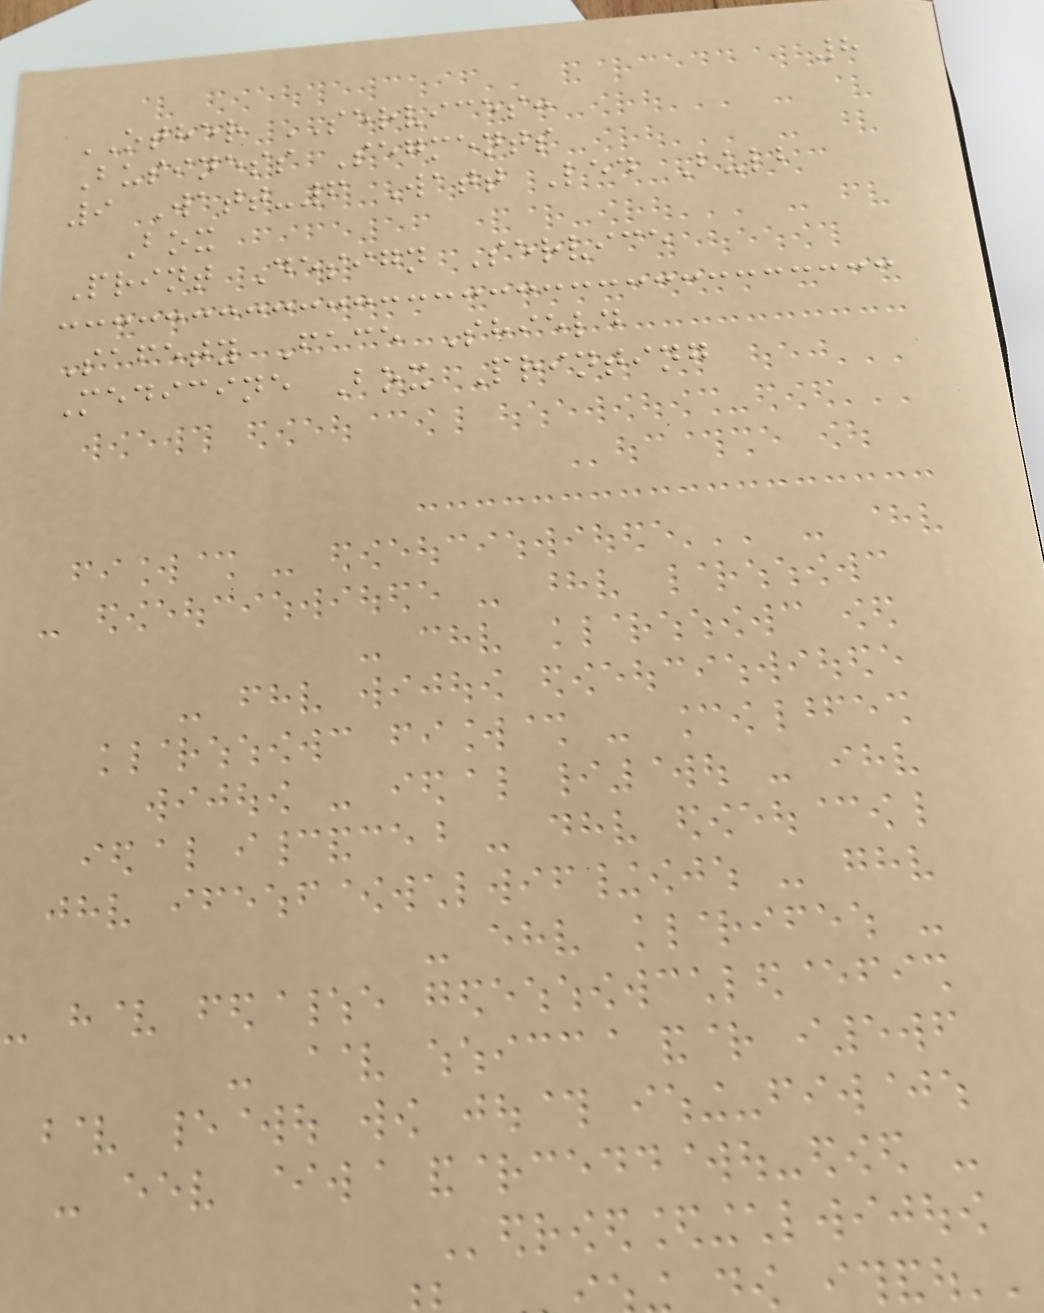8
OTHER SERVICES:
Business Segments
9 Watt-6 Watt Led Bulb
Box
Print Design Service
Safety Face Shield
Medicine Box Printing
